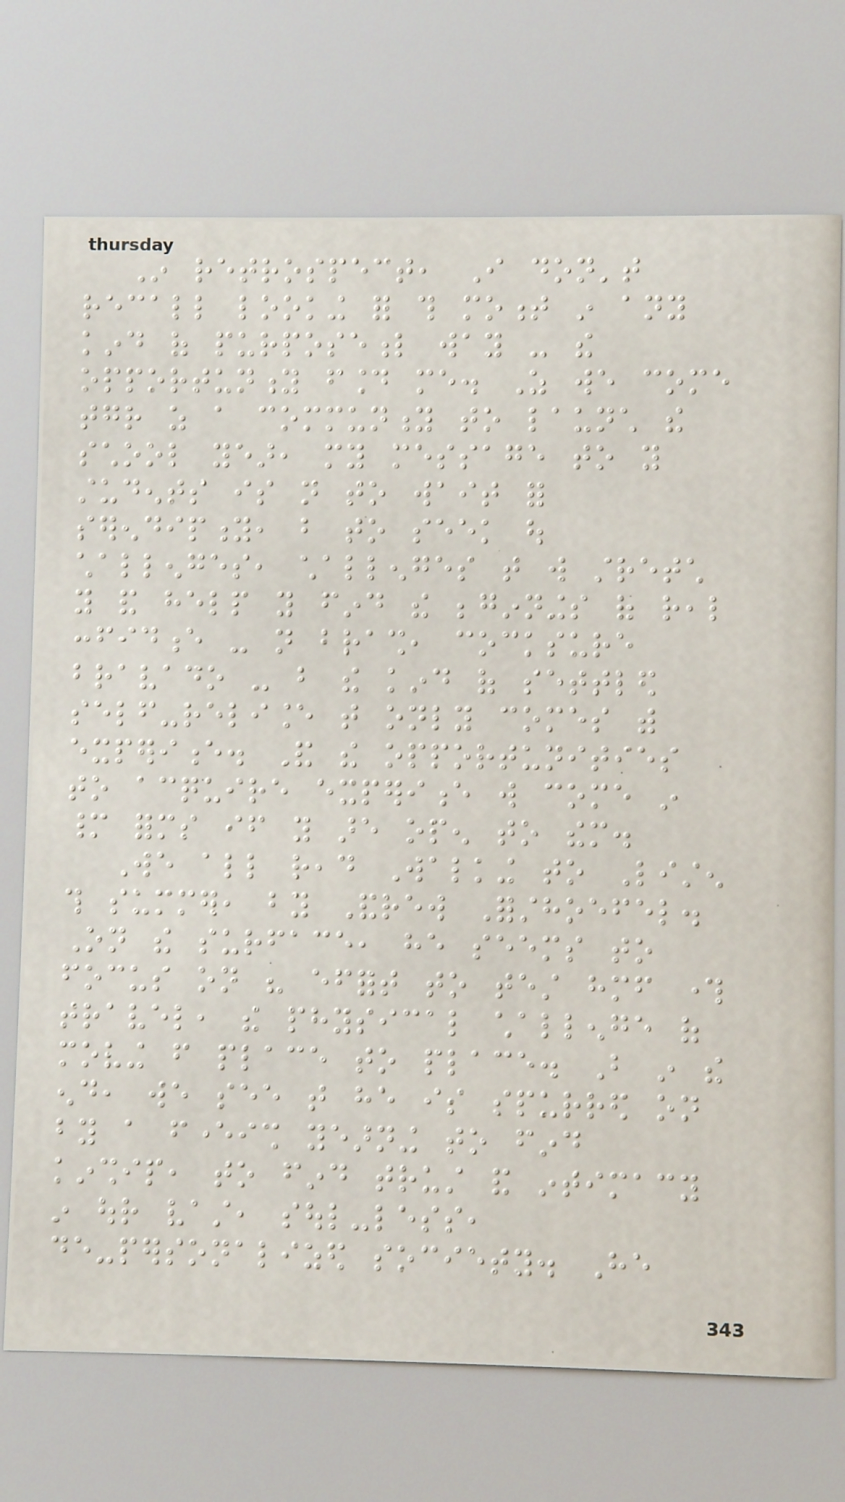In retrospect, I don't
recall looking for this moment in any
kind of purposeful way - the
opportunity found me. As we come
together as a community to launch the
school year, my message to you
students is not to wait for
serendipity, but to seek out
challenges, challenges that will stretch
you and help you find the beginnings of real
confidence - not brash, cocksure
bravado - but the kind of settled
self-reliance that only comes with
experience. And the opportunities
to acquire experience will come in
many forms if you are open to them.
We all read Walking to Listen
this summer, by Andrew Forsthoefel.
On the surface, he seems to
focus on his effort to test himself through
travel, the physical challenge of
moving from place to place. But in the
end, we see that he is spurred on
by a feverish yearning to find
kinship, to find trust and intimacy
in our vast, soul-less,
de-personalized society. He
